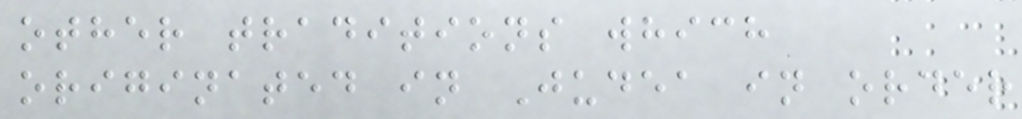other traditions which
originated in Judea in order
